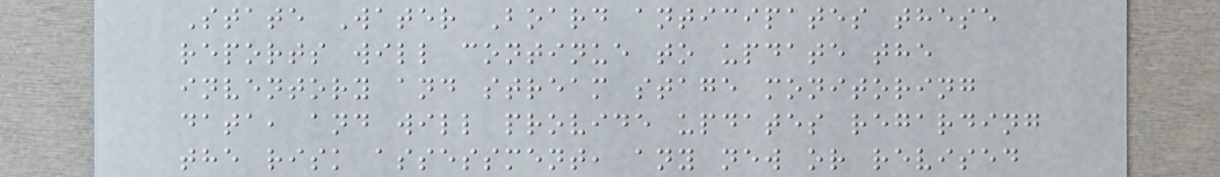State Water Board anticipates these
reports will continue to update the
inventory and stream stage monitoring
data, and will provide updates regarding
the risk assessment, any new or revised
